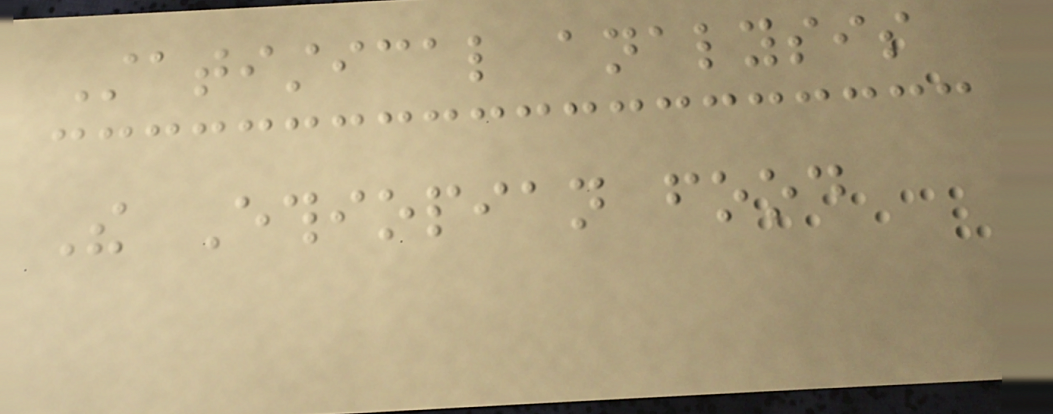Statistical analysis
The Ethiopian food
